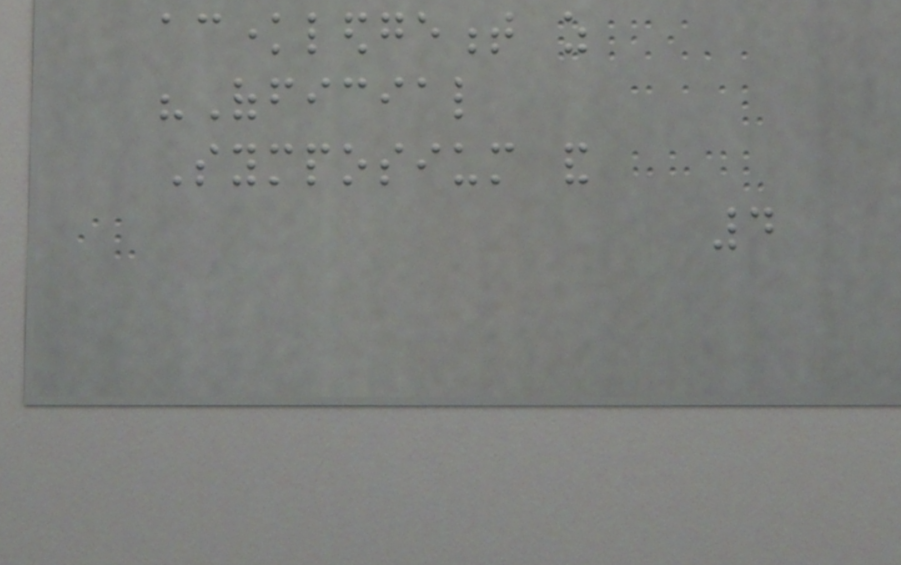acknowledgement as
"Official
Symposium and
4
